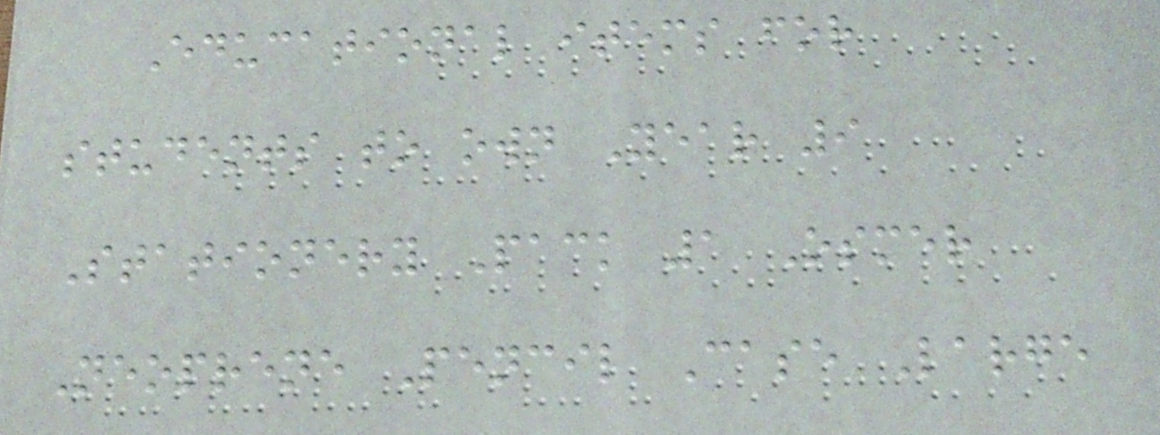Educational items for
students to own Year 9
Stationery Pack 1 Osmer
Neoprene Pencil Case Large
